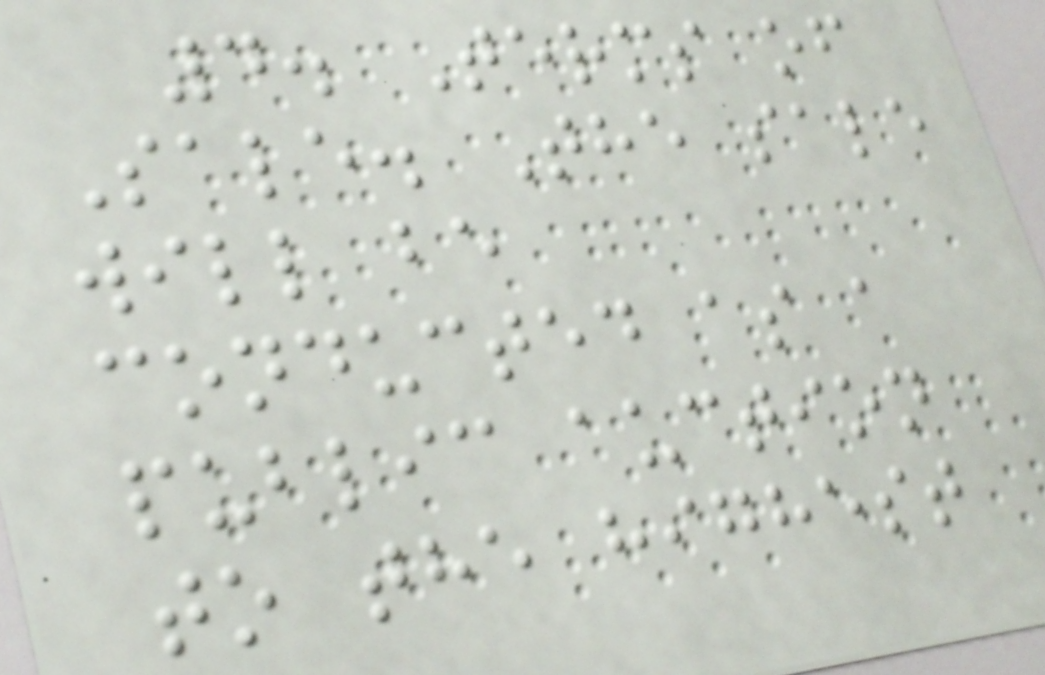4. Terms of
Sale. The sale
will be
conducted as a
public auction
to the highest
